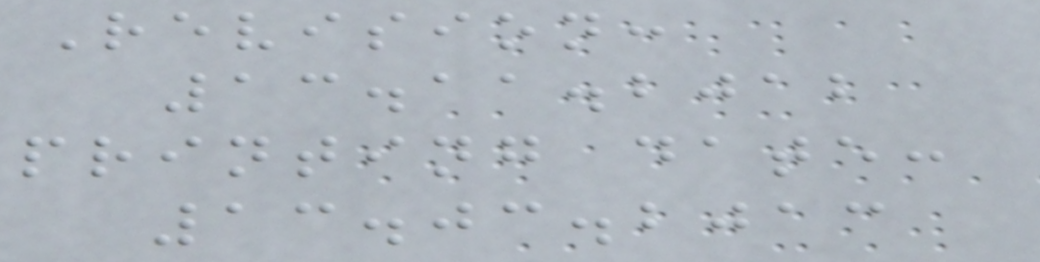Revision:
13.11.2012
printing date:
13.03.2013
